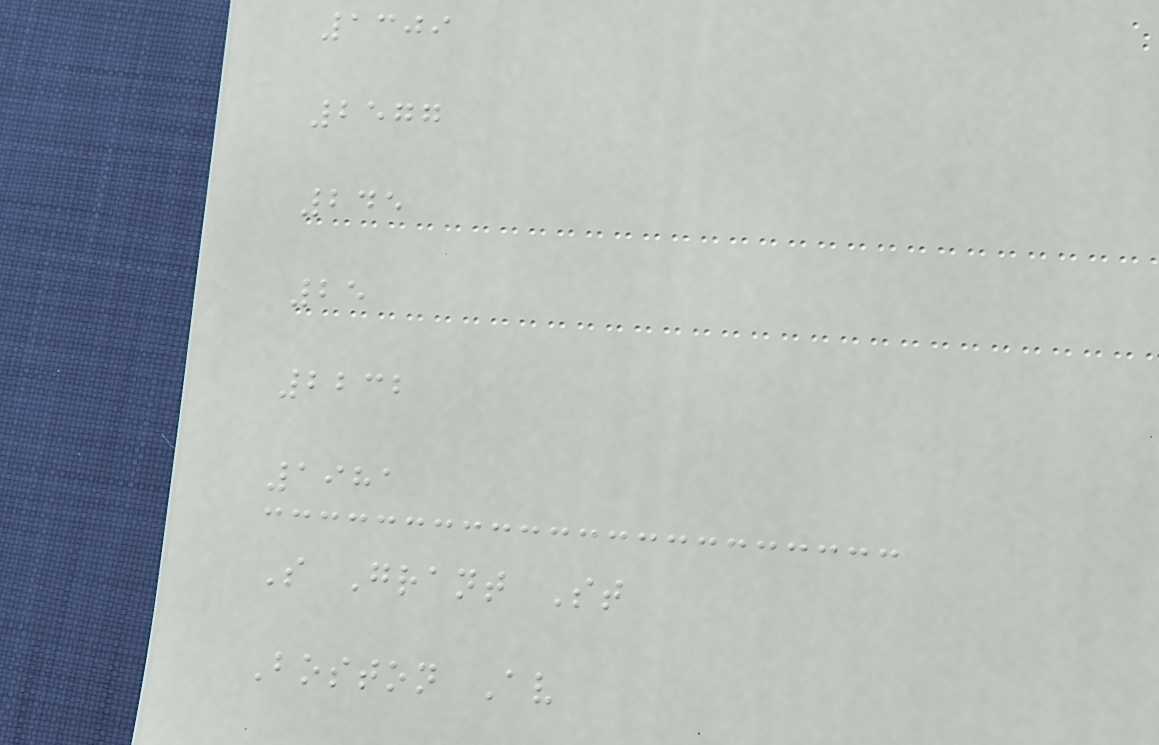1309
2577
245
25
2232
1981
S Grant St
Boston Av
